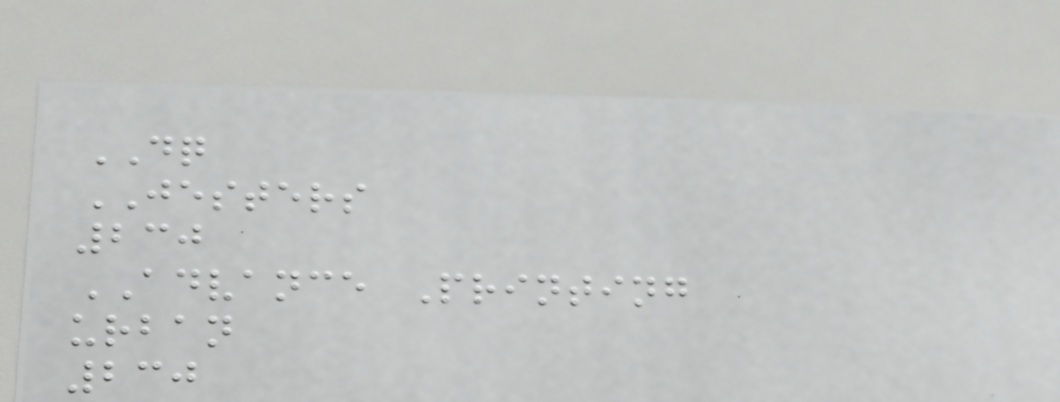DQ
JESTERS
230
ADVANCE Printing
urban
230
